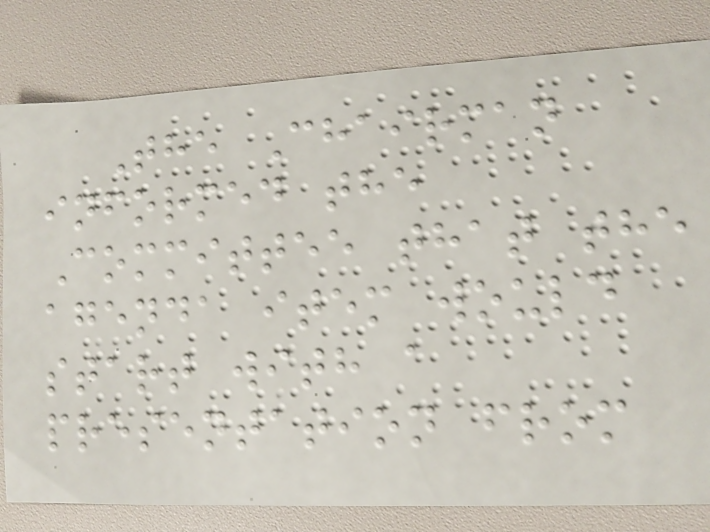The Chairman
informed the
Committee that the
agenda item would
start with a
presentation from
